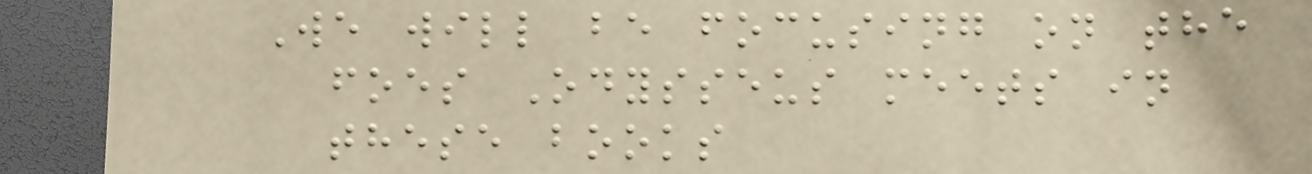We will be focusing on the
foes Odysseus meets in
these books
